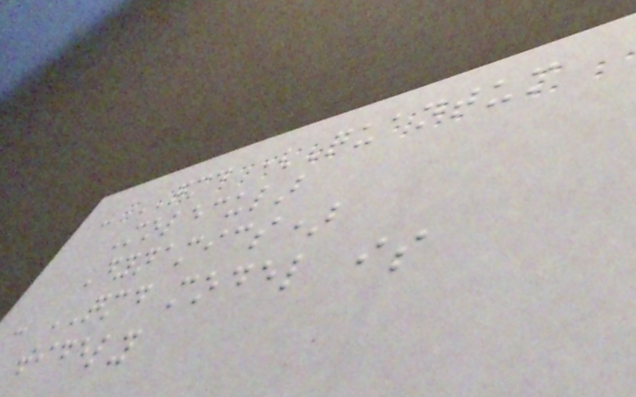- QMD (Quantum
Molecular
Dynamics)
- QMD model is
widely
